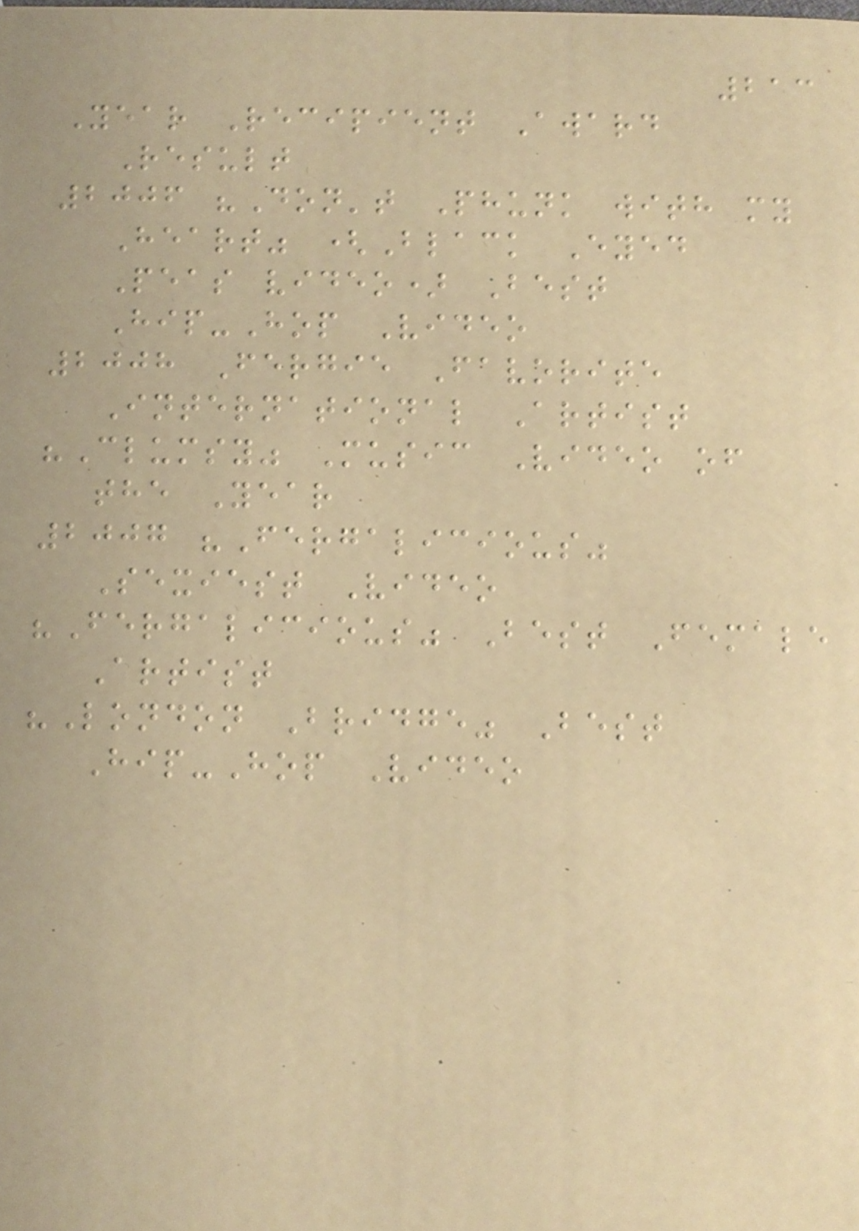213
Year Recipient Award
Result
2006 "Don't Phunk with my
Heart" (Black Eyed
Peas video) Best
Hip-Hop Video
2008 Fergie Favorite
International Artist
"Clumsy" Music Video of
the Year
2007 "Fergalicious"
Sexiest Video
"Fergalicious" Best Female
Artist
"London Bridge" Best
Hip-Hop Video
